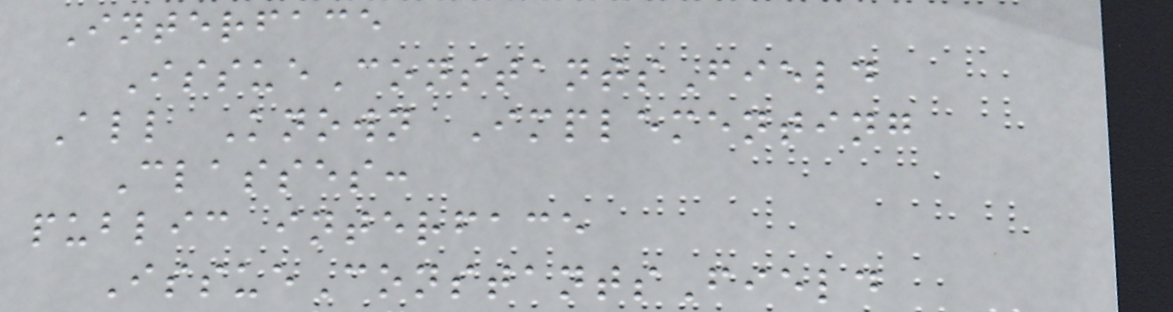Interface
IssueConstantsField
All Known Implementing
Classes:
public interface
IssueConstantsField
